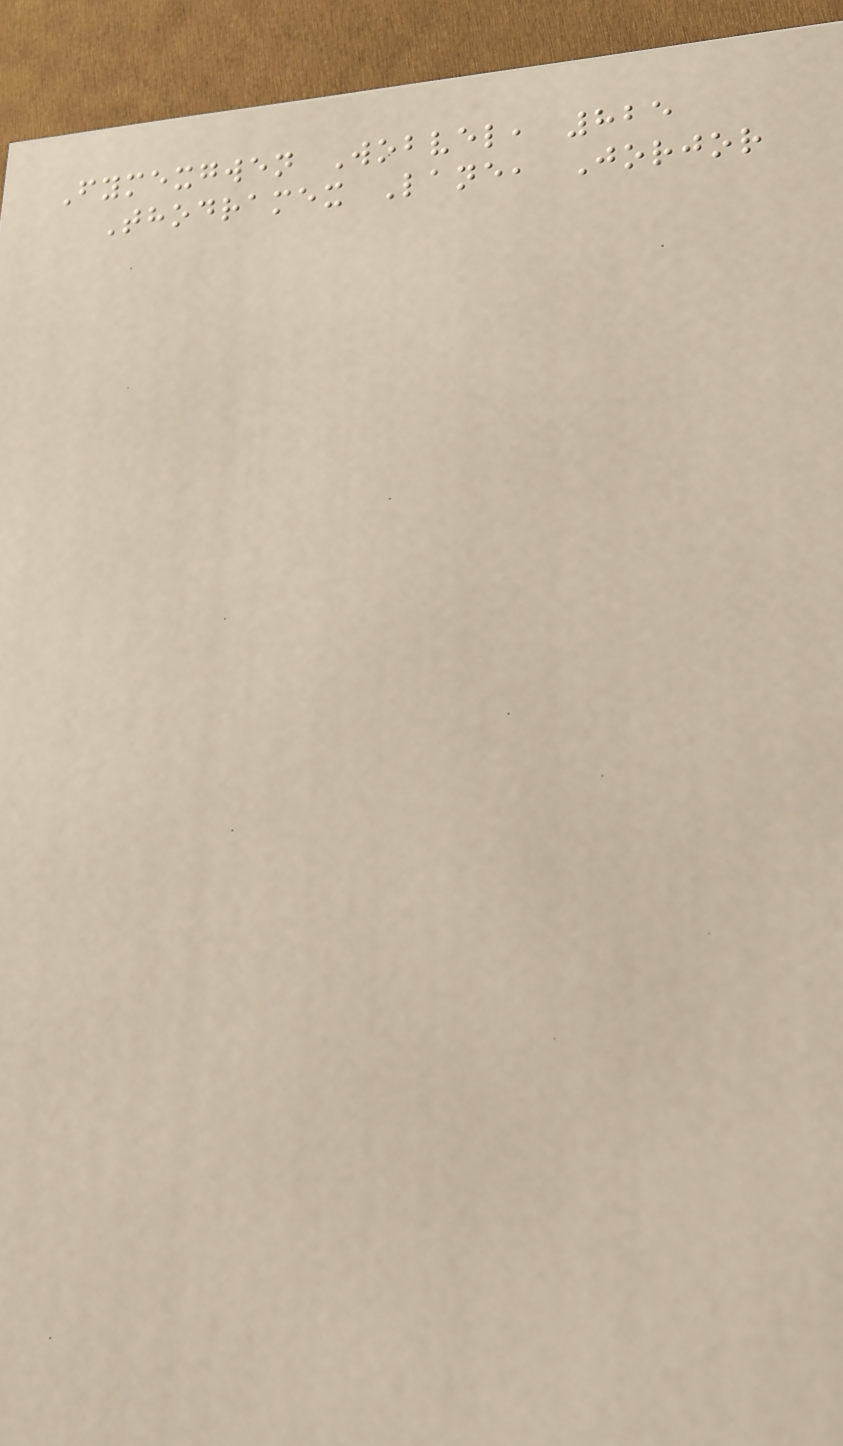Fymexgwen Wobvel, 825
Thodramex Lane, Jorjor
